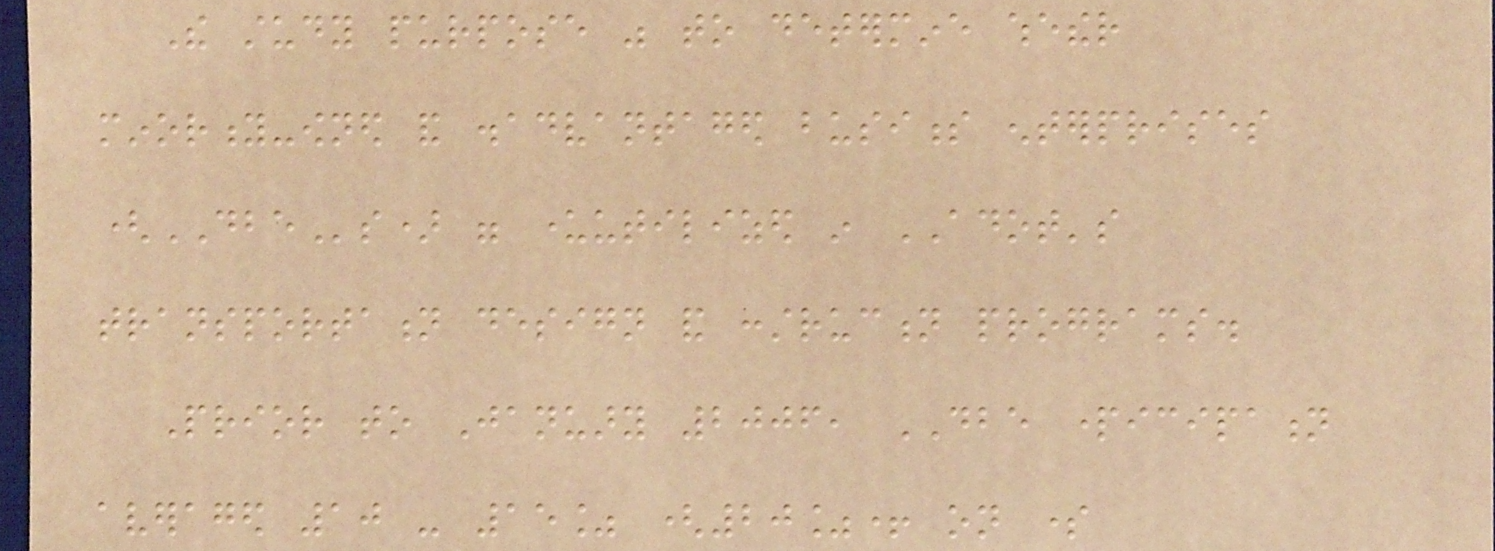The study purpose was to determine whether
minority-owned and disadvantaged business enterprises
(DBEs) were underutilized in ADOT's
transportation design and construction programs.
Prior to January 2006, DBE participation
averaged 10 - 15% (20%+ on some
